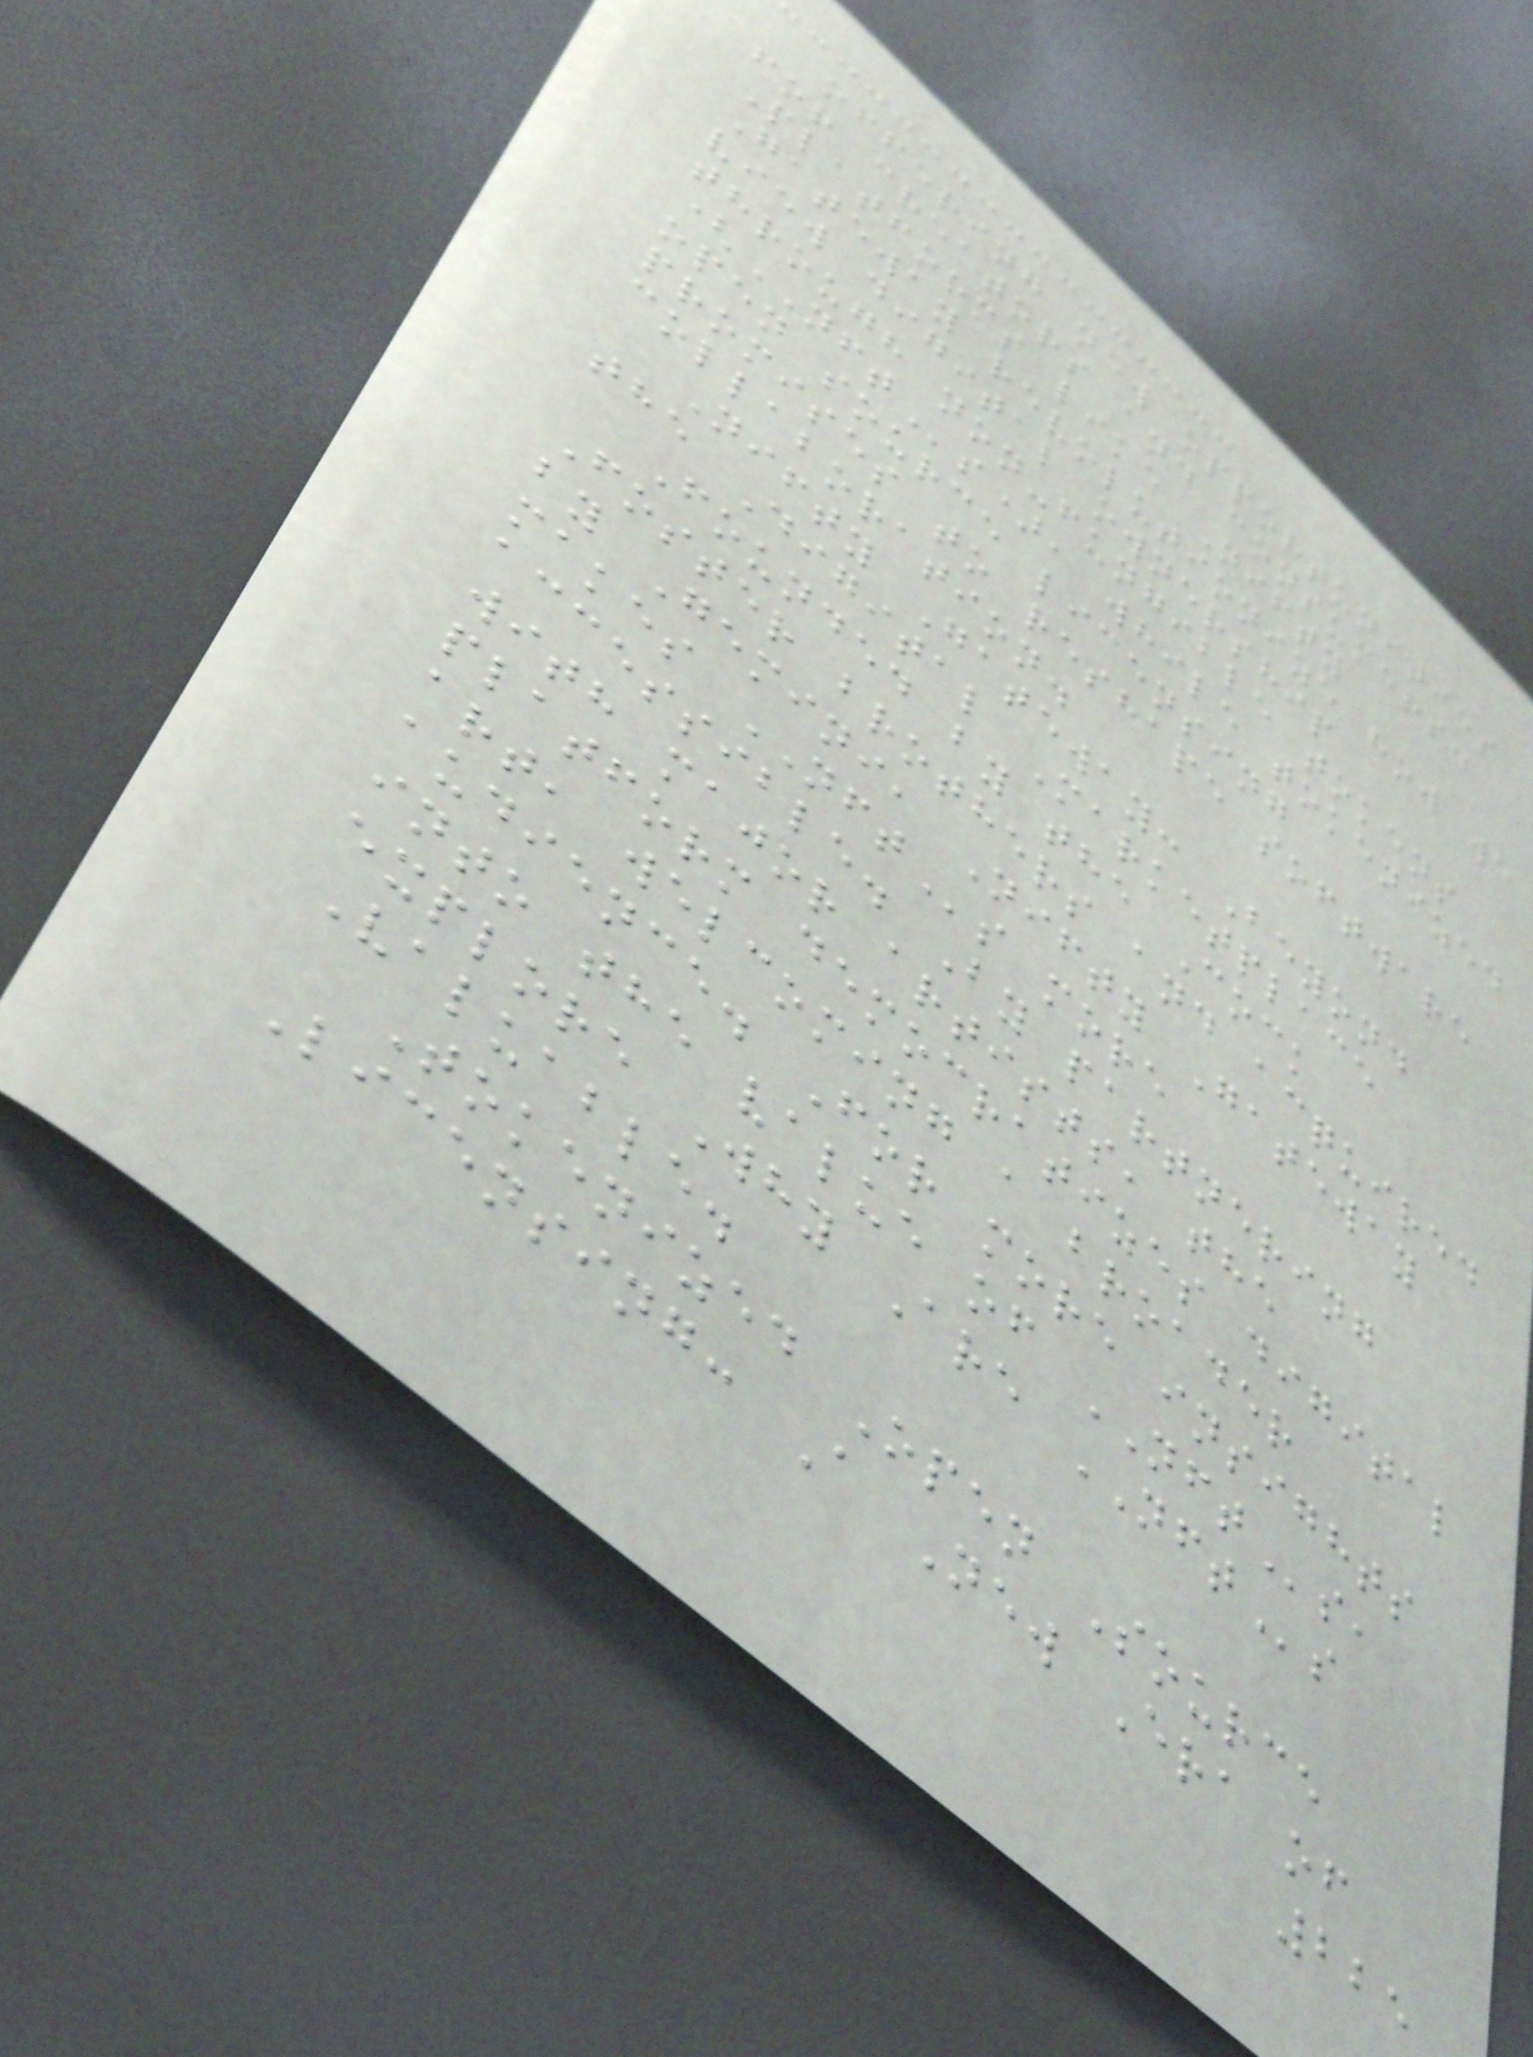offering new opportunities
for creators and consumers.
Platforms like Nifty
Gateway revolutionize how we
view digital ownership
through non-fungible tokens
(NFTs), while tokenized
open source licensing
promises to reshape software
collaboration.
Nifty Gateway: Beyond
the Digital Marketplace
Founded by the Cock
Foster brothers and acquired
by Gemini, Nifty Gateway
makes NFTs more
accessible. By partnering
with major artists, the
platform democratizes digital
art, welcoming a broader
audience. For more insights
into the value of NFTs,
explore Why Are NFTs
Valuable.
Tokenized Open Source
Licensing: A New Era of
225
